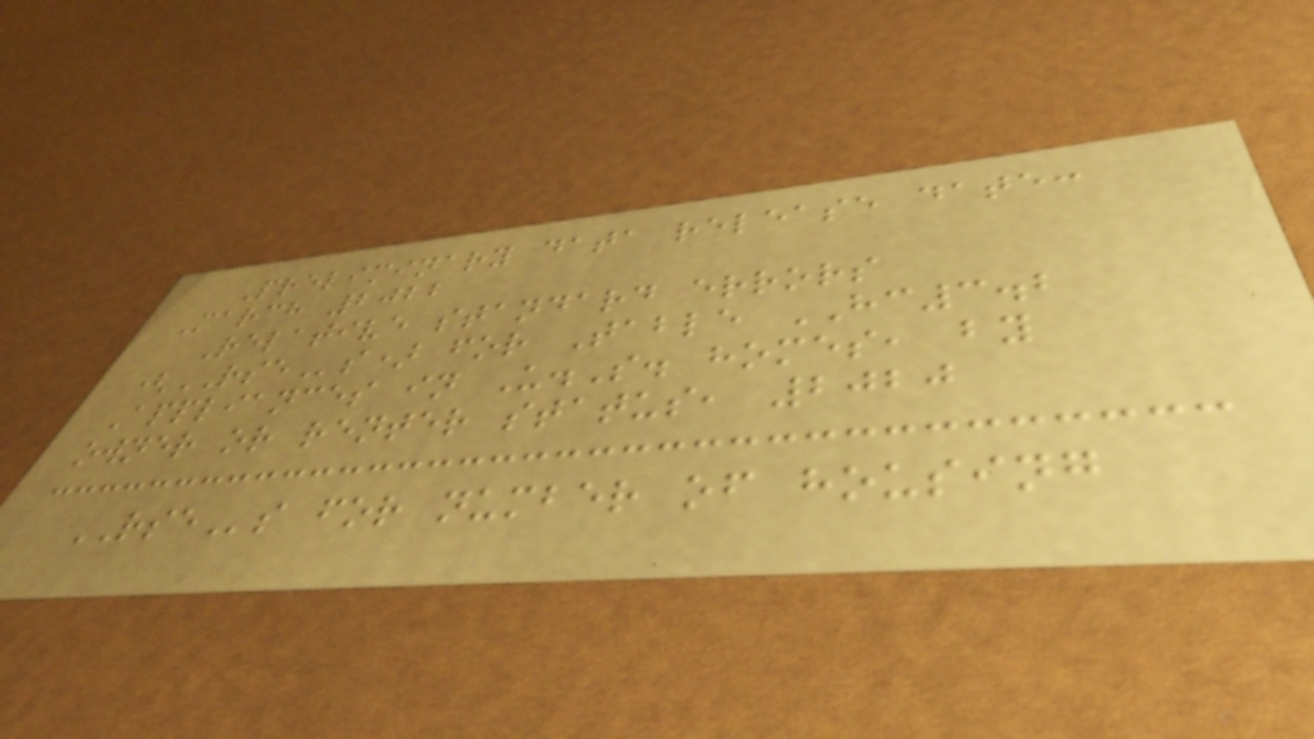Preliminary data release date:
March 2022
Relative standard errors
(RSEs) for Table HC3.2
Appliances in U.S. homes, by
owner or renter status, 2020
RSEs for number of housing
